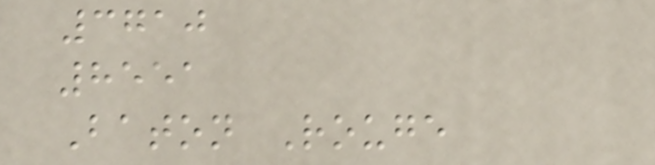3710
8551
Baton Rouge
